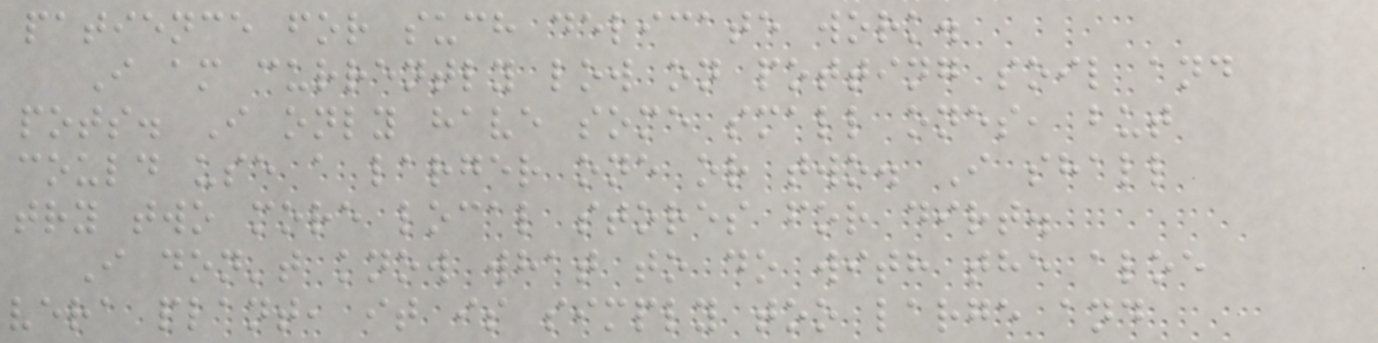patience for such delicate work.
I am currently low on potting soil and
pots. I only have some small ones, but
could use a larger one or two. I shall
try two more local stores for dirt.
I don't know what to do with the aloe
vera plant, it is simply too large and
